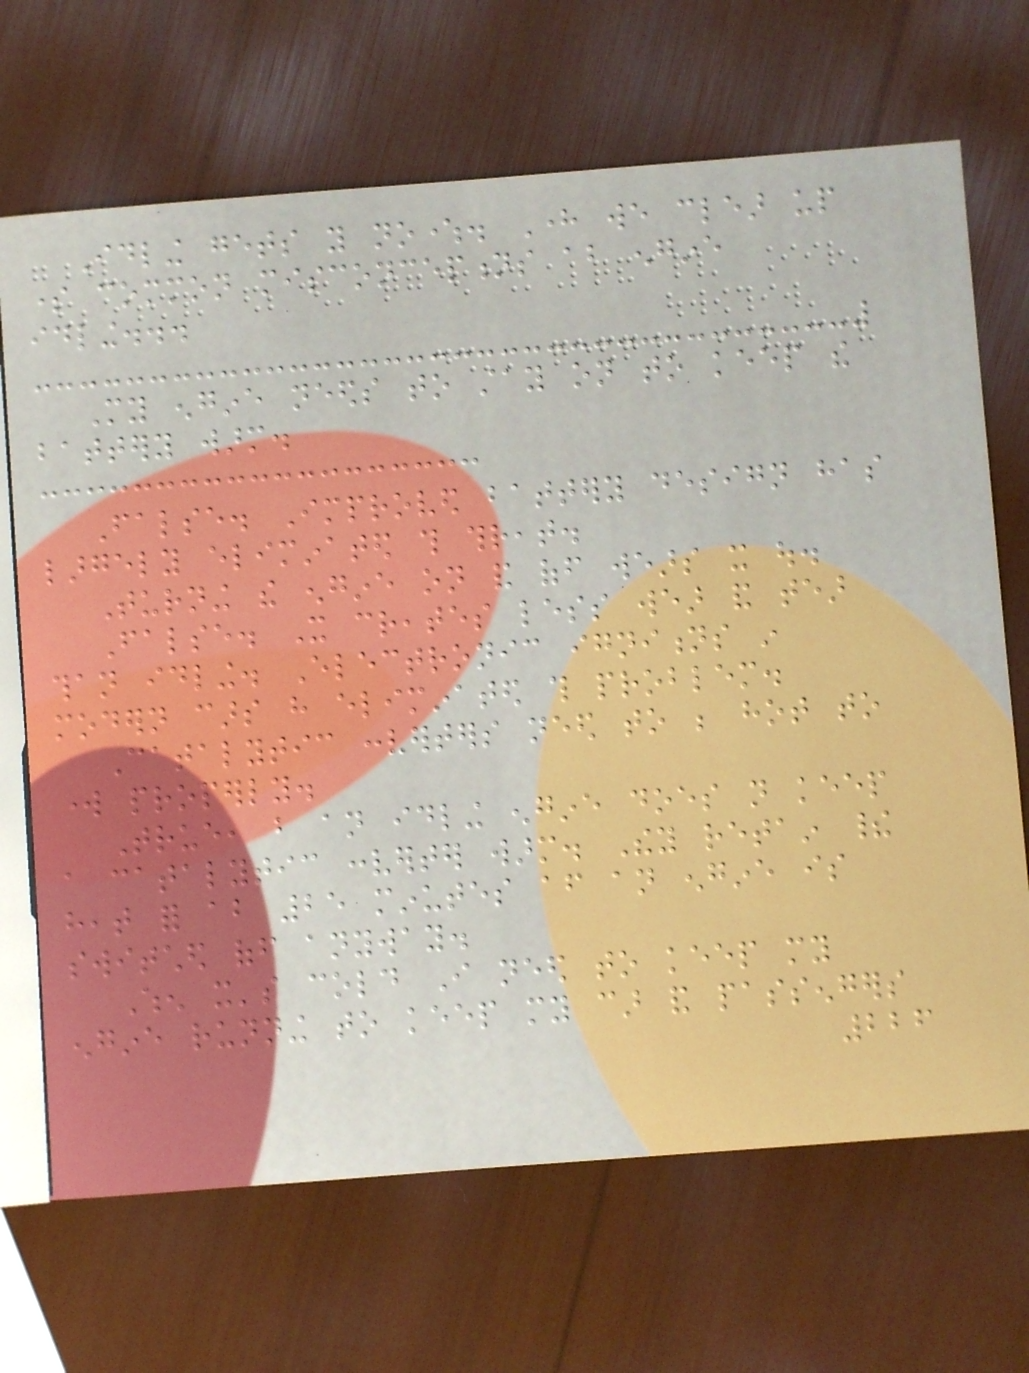Idling gets you nowhere. Here we clear up
some common misconceptions about engine
idling...
My engine needs to stay on to keep the
battery warm.
False. Improved battery design has
largely eliminated this threat.
Turning the engine on and off wears it out.
False. It creates less wear and tear
than idling. Electronic ignitions in
modern cars have eliminated this problem.
Catalytic converters need to be hot to
work properly.
True, but an idling engine does not keep
a catalytic converter warm. They retain their
heat for about 25 minutes after an engine is
switched off anyway.
When it's cold I need to keep my
engine running to keep my car and passengers
226
